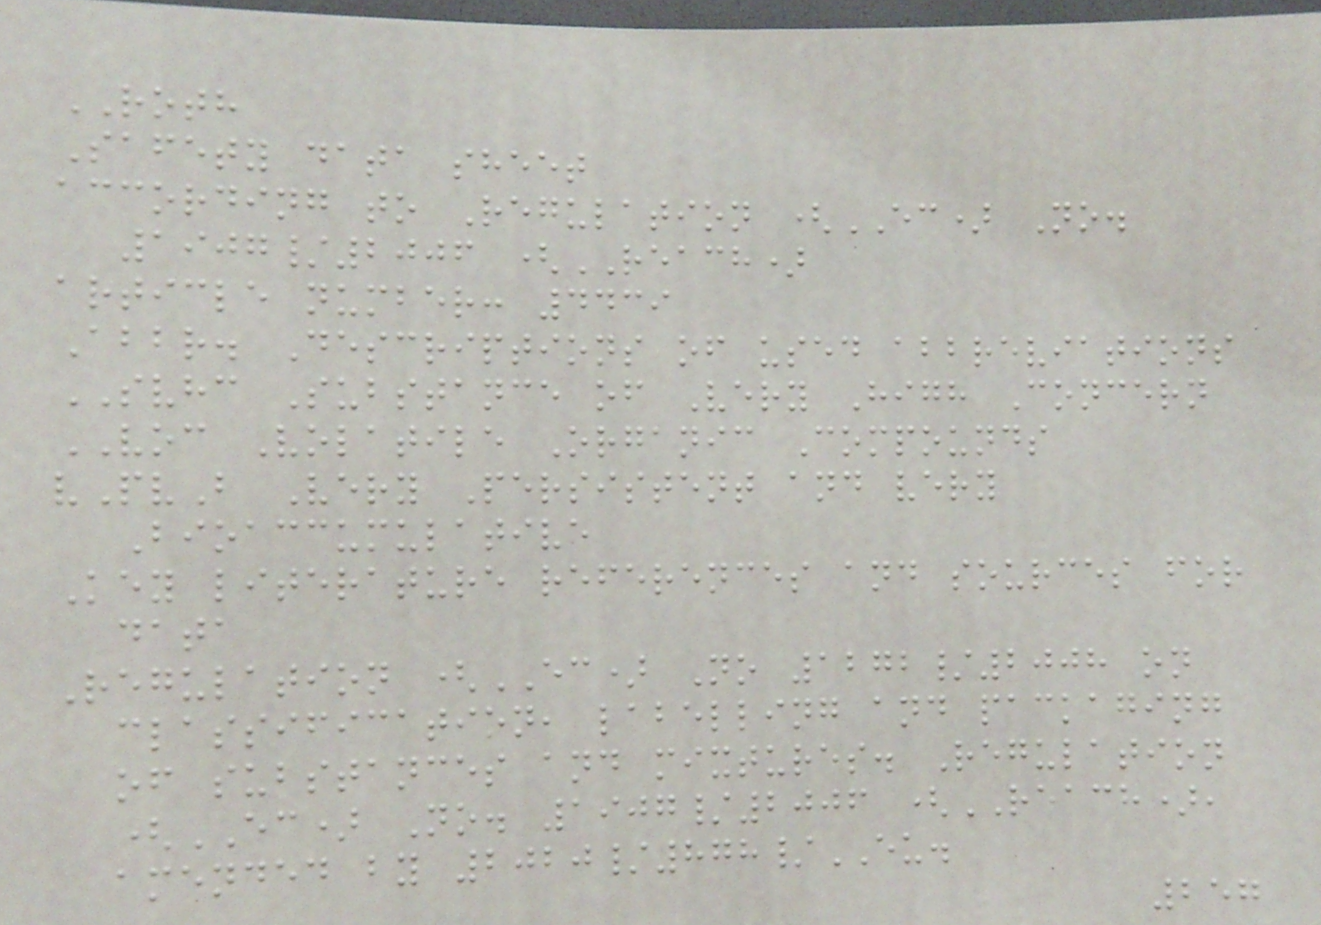ROTH
Safety data sheet
according to Regulation (EC) No.
1907/2006 (REACH)
article number: 4439
Abbr. Descriptions of used abbreviations
SVHC Substance of Very High Concern
VOC Volatile Organic Compounds
vPvB Very Persistent and very
Bioaccumulative
Key literature references and sources for
data
Regulation (EC) No 1272/2008 on
classification, labelling and packaging
of substances and mixtures. Regulation
(EC) No. 1907/2006 (REACH),
amended by 2020/878/EU.
257
